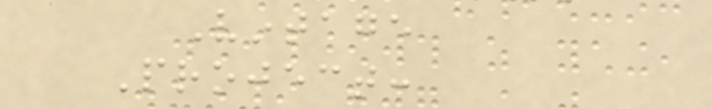Vintage
Project:
